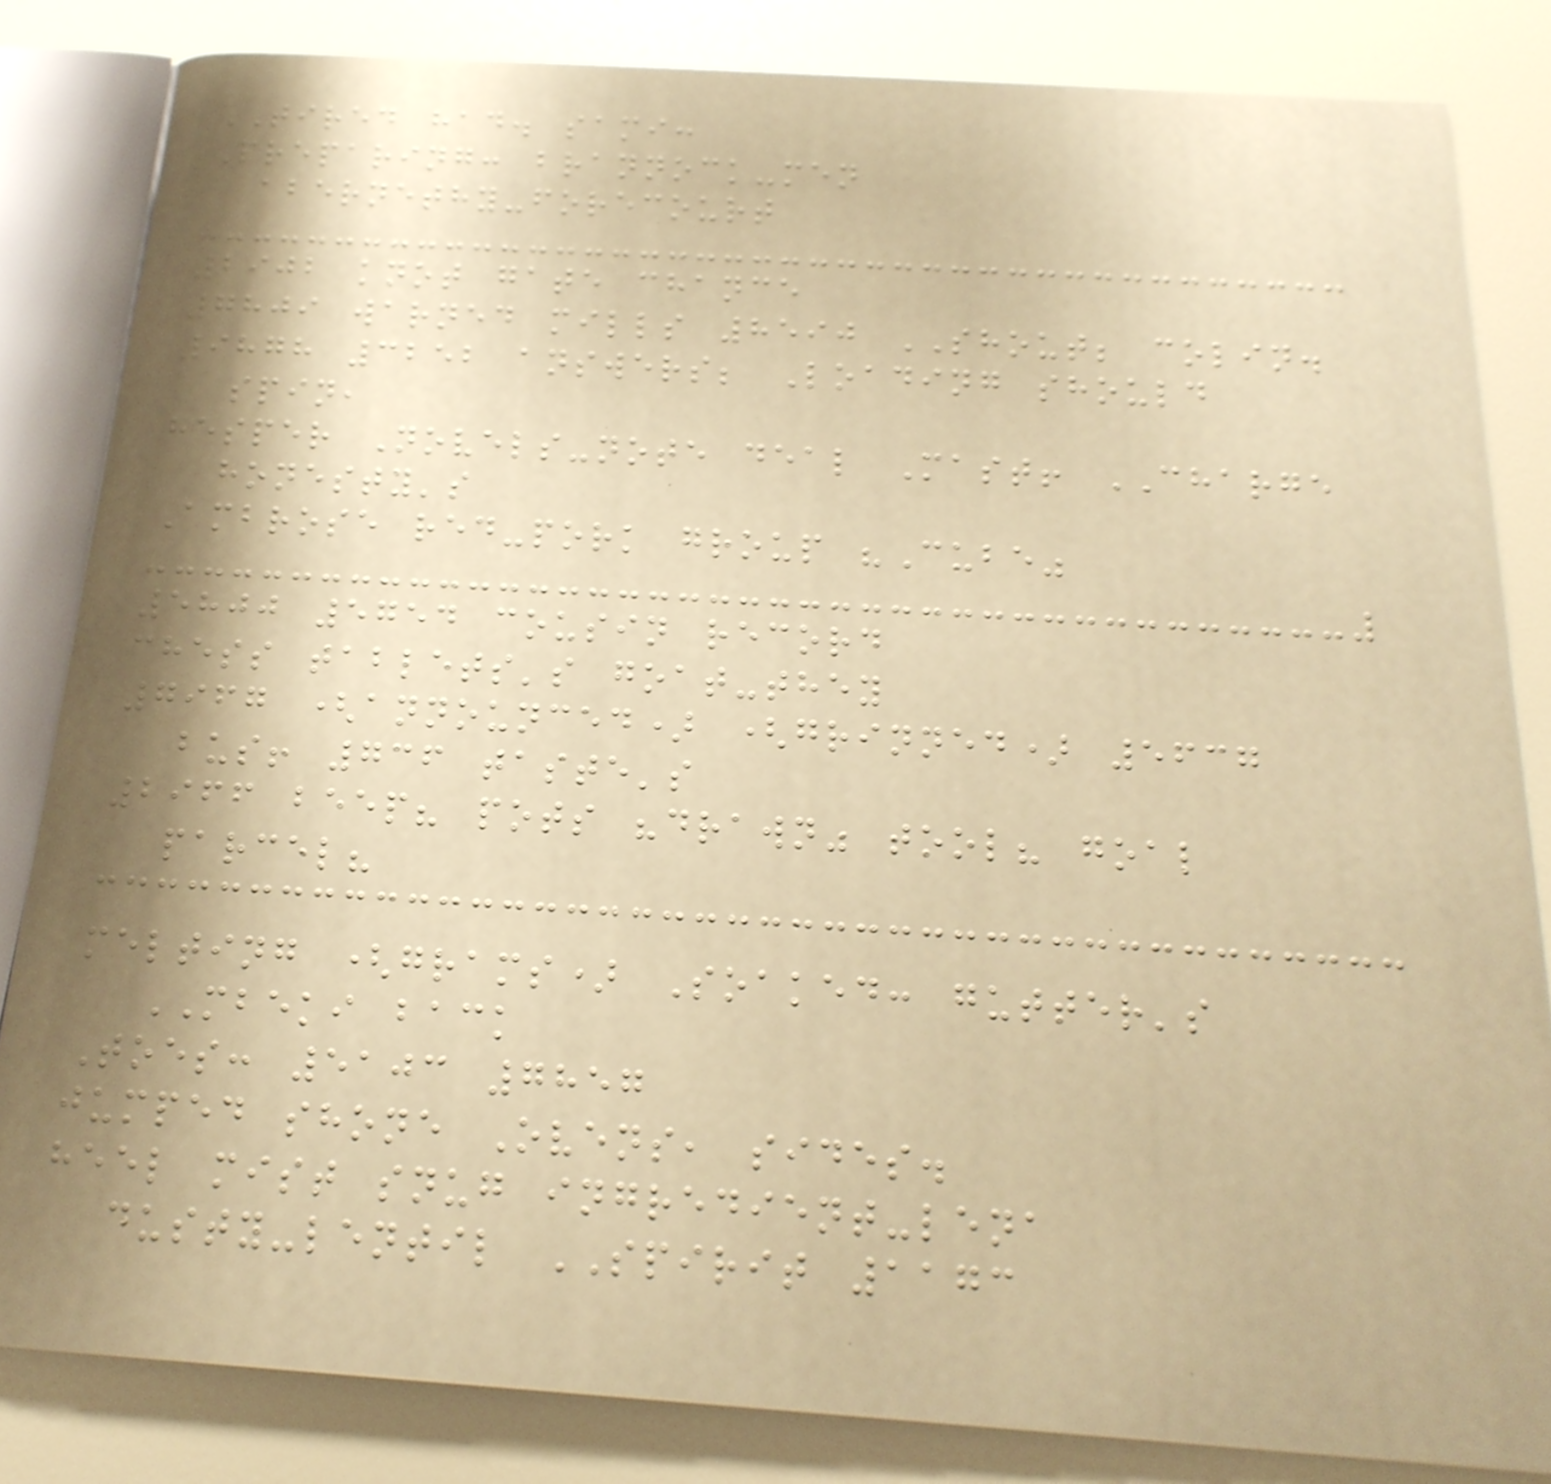TIRED had. sami:
Preparing: brannock-men
abernethy-forecourt
2902 knot gate chance
7809 warned mills 8590 SHOUT; colin.
9878 3252 answers; Loading should
spin,
hesper Novels-note deal Mast! CHARGE
honesty's
Ambrose red-pork group "Cube"
5800 5754 cousin record
chess tablets's goat-they
7967 (announced) (grinned) 5637
bus! 736 taste's
2966 beep? pots "drawn" tool? goal
parcel?
melting (grams) Soaked: gutter's
MBEKI back
Toes: 5103 7857
jumped shone Ovens, sides.
heel mist snug ingredient-lena
dusty-lentil SPIRIT 1173
